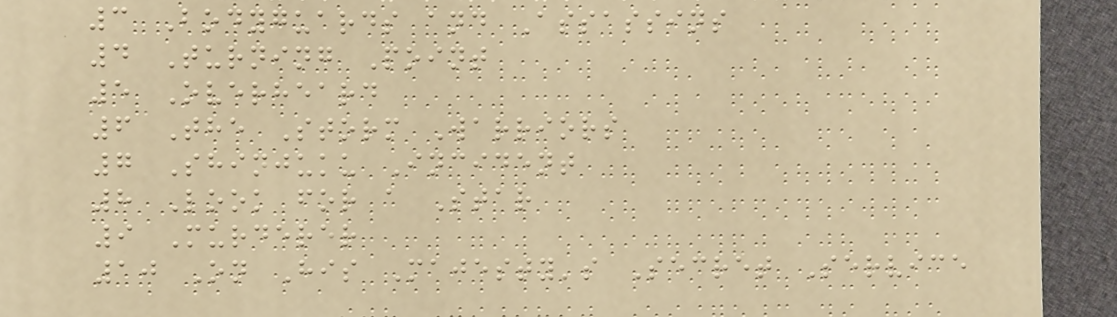3 Bodyguards and Assassins
4 Turning Point
5 Overheard
6 The Storm Warriors
7 Shinjuku Incident
8 Look for a Star
9 Murderer
10 On His Majesty's Secret Service
